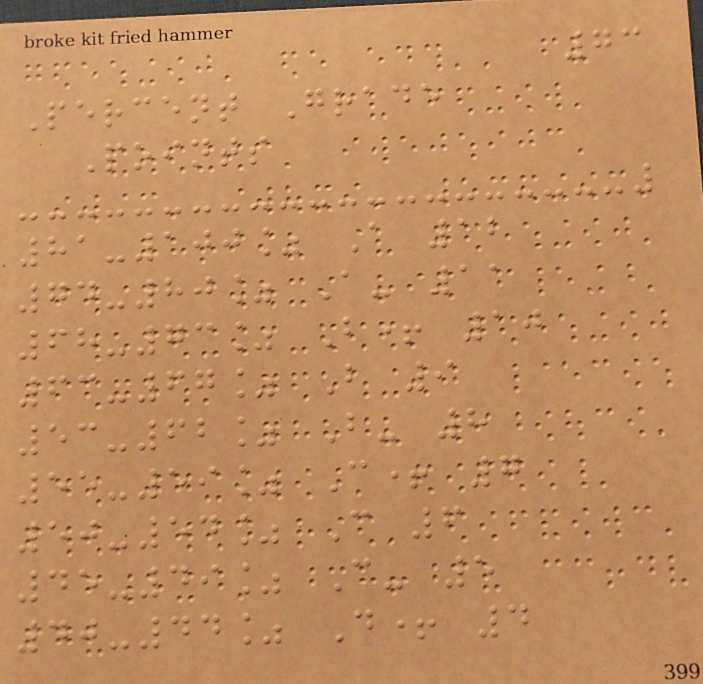73
Percent Grade
Points
81-100% A 12
74-80% A- 11
68-73% B+ 10
63-67% B 9
53-62% B- 8
55-59% C+ 7
50-54% C 6
45-49% C- 5
40-44% D+ 4
